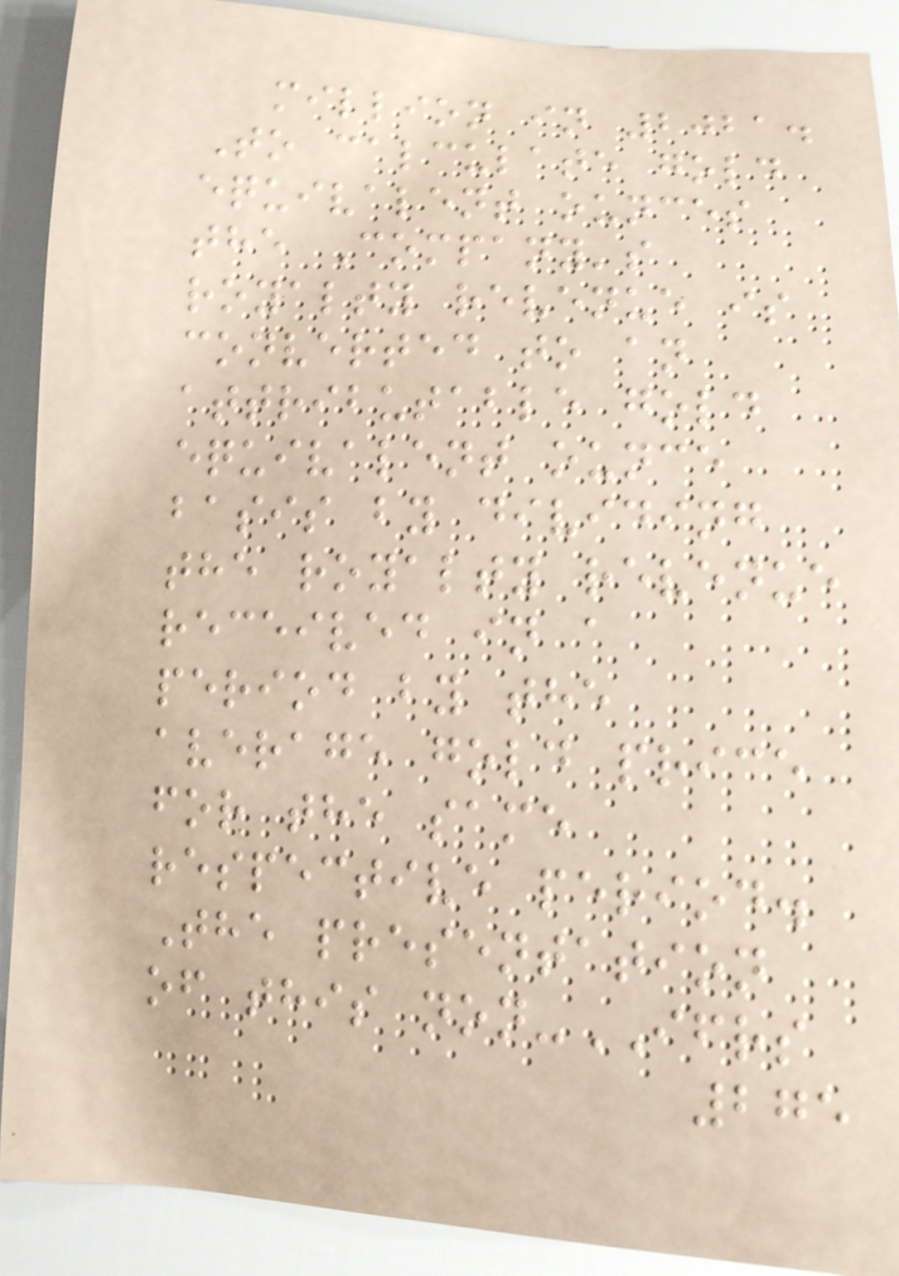million in 2021.
To calculate gold
equivalent ounces
the Company's
royalty revenue is
converted to an
attributable gold
equivalent ounce
basis by dividing
the royalty revenue
received in a
period by the
average gold price
for the same
respective period.
The presentation
of this non-IFRS
275
